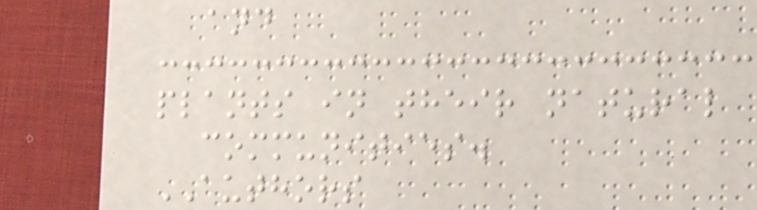and
plants in their natural
communities.
AUTHORS
